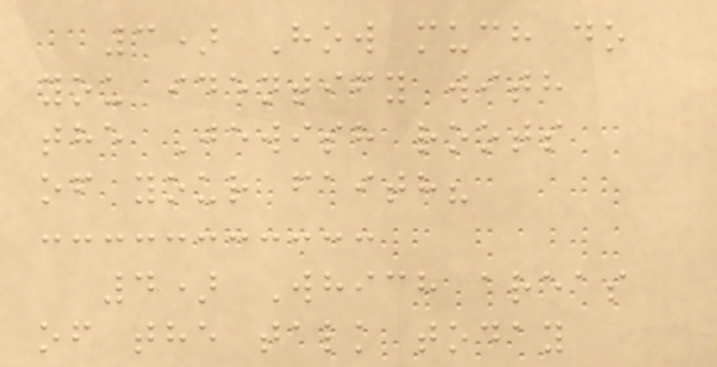3) How much do
you identify with
the Jewish roots
of your faith?
4) Which areas
of the talk today
